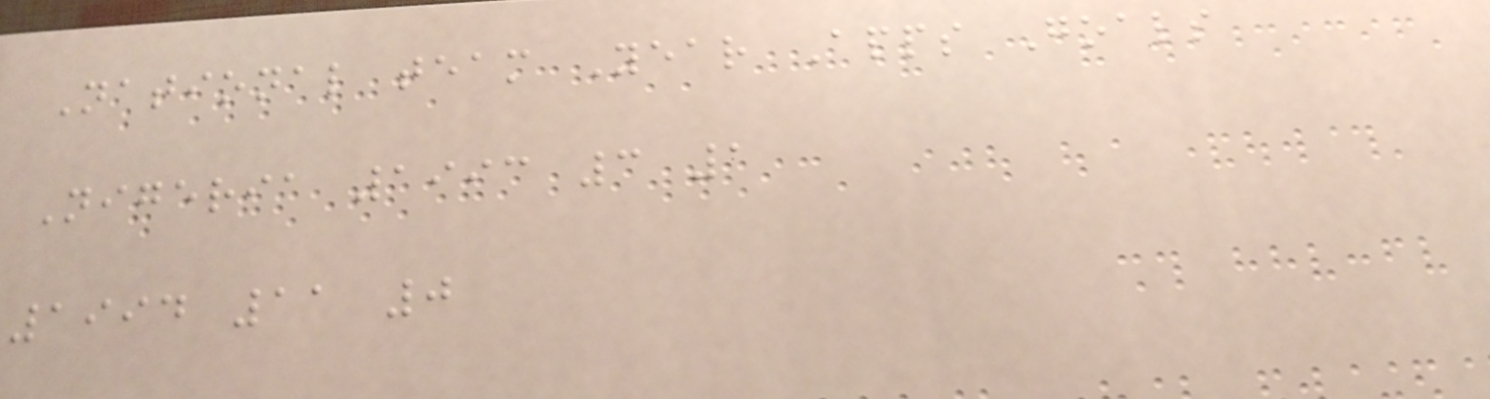National team Year Apps Goals
Nigeria 1993 3 1
1994 11 0
